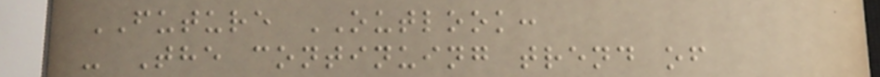FUTURE OUTLOOK:
- The continuing trend of
